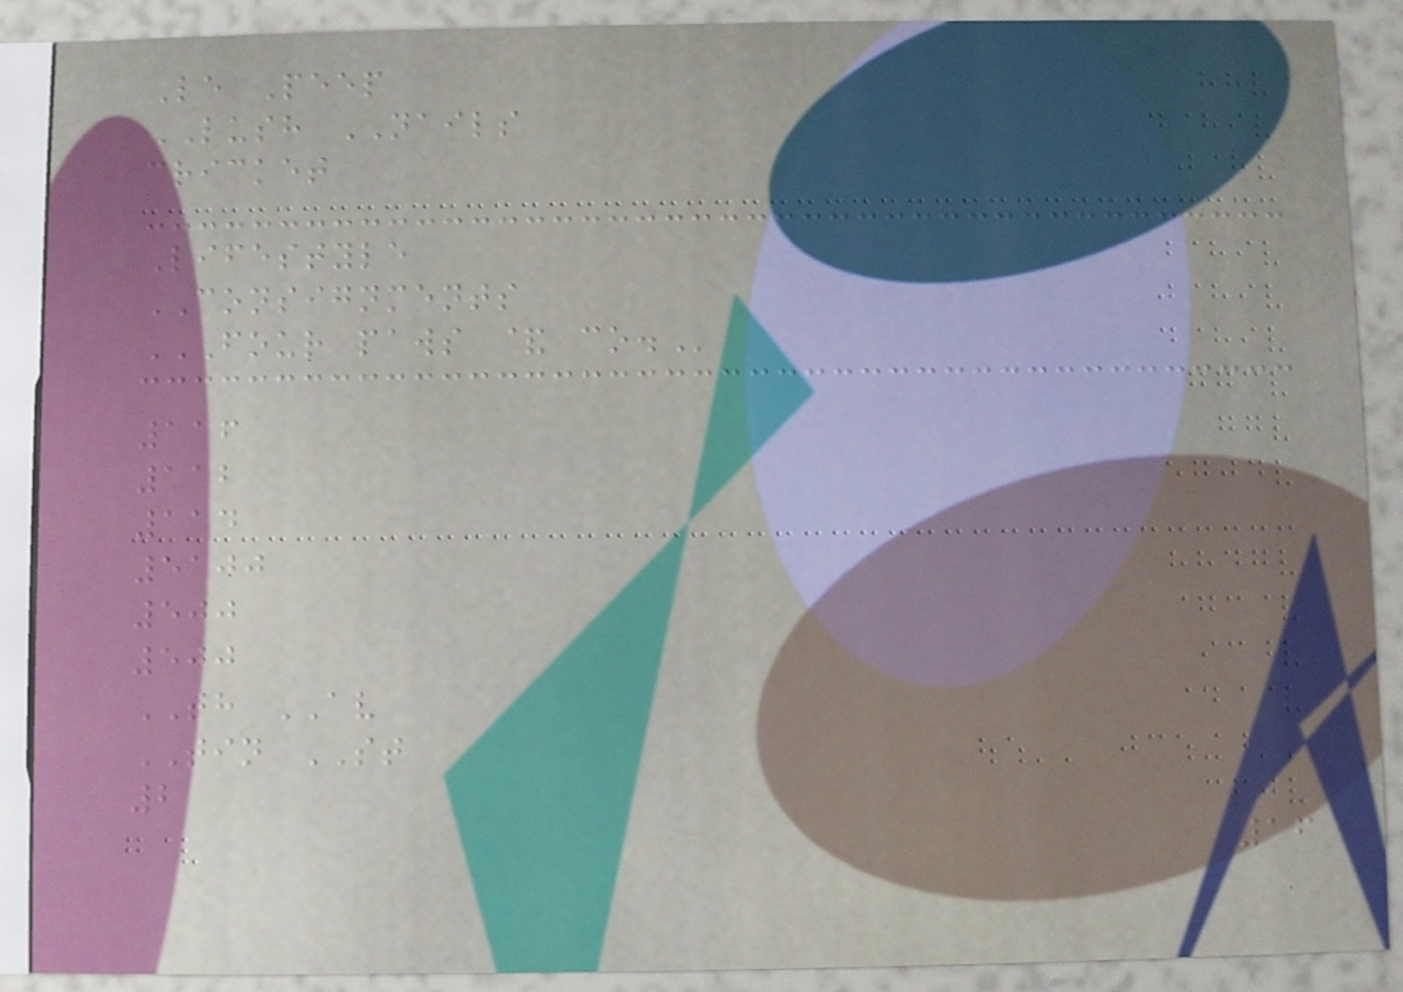Le Peep
LUSH NAILS
cricket
Lifestyle
CONSIGNMENTS
FOUR PAWS & CO.
116
112
114
5100
500
500
TH AV
TIN ST
2
16
